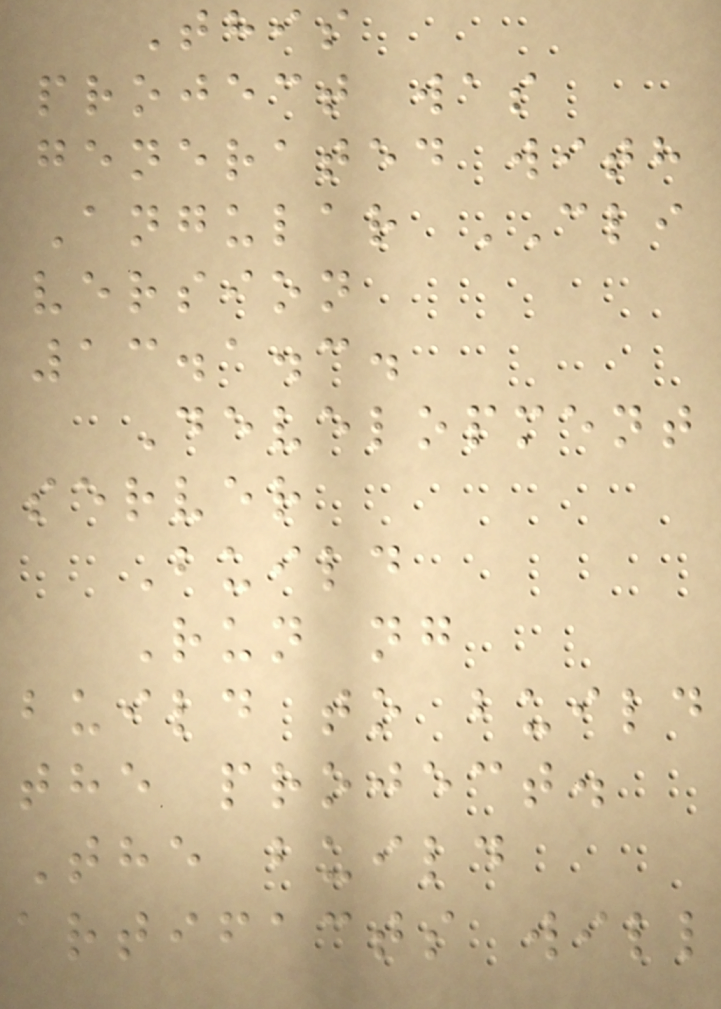This
project was
generated with
Angular CLI
version
13.1.3.
Development
server
Build
Run ng
build to build
the project.
The build
artifacts will
